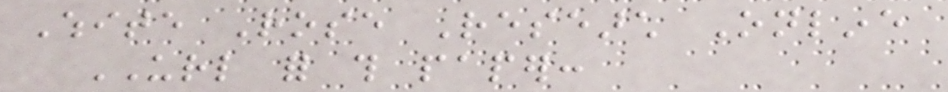White Rose Research Online
URL for this paper:
